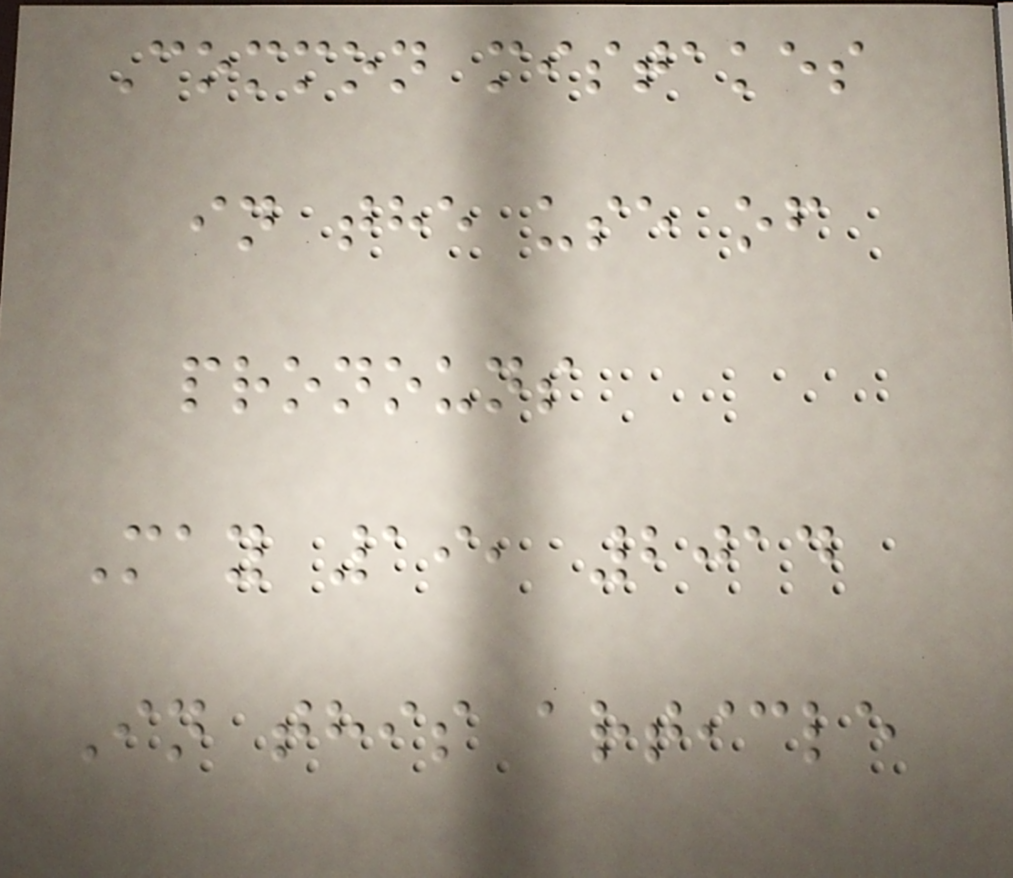Common mistakes
in the use of
pronouns
May 19, 2014
In this article
